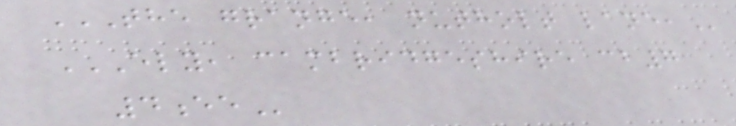THE GRANGE, NUTHOLT LANE,
ELY, CAMBRIDGESHIRE CB7
4EE
